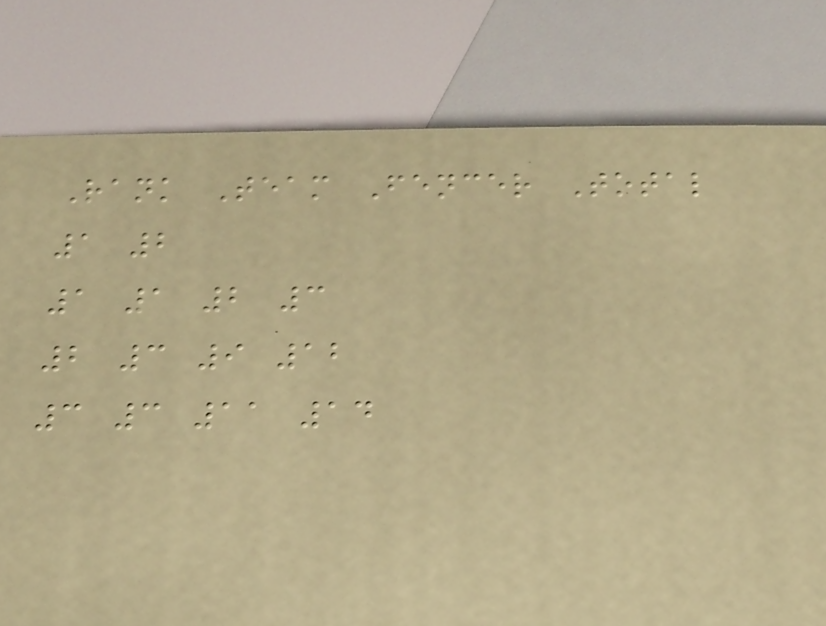Rank Team Fencer Total
1 2
1 1 2 3
2 3 9 12
3 3 11 14
